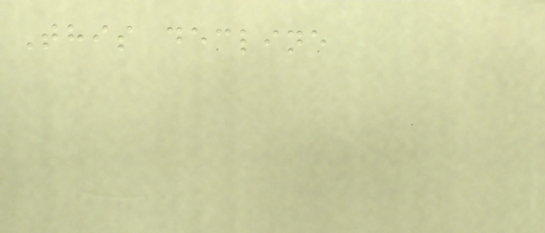This decline
